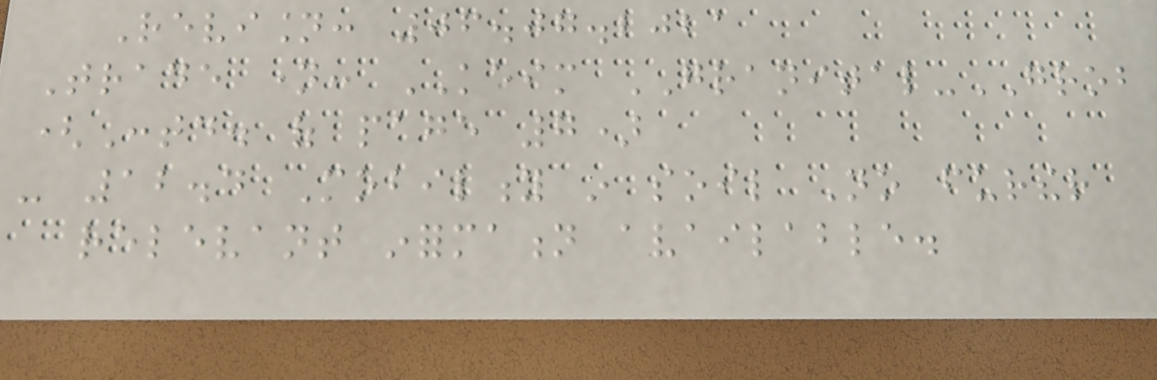Revision: 06.07.2021
Trade name: KEIM GRANITAL-GROB
(Contd. of page 7)
- 12.4 Mobility in soil No further
relevant information available.
